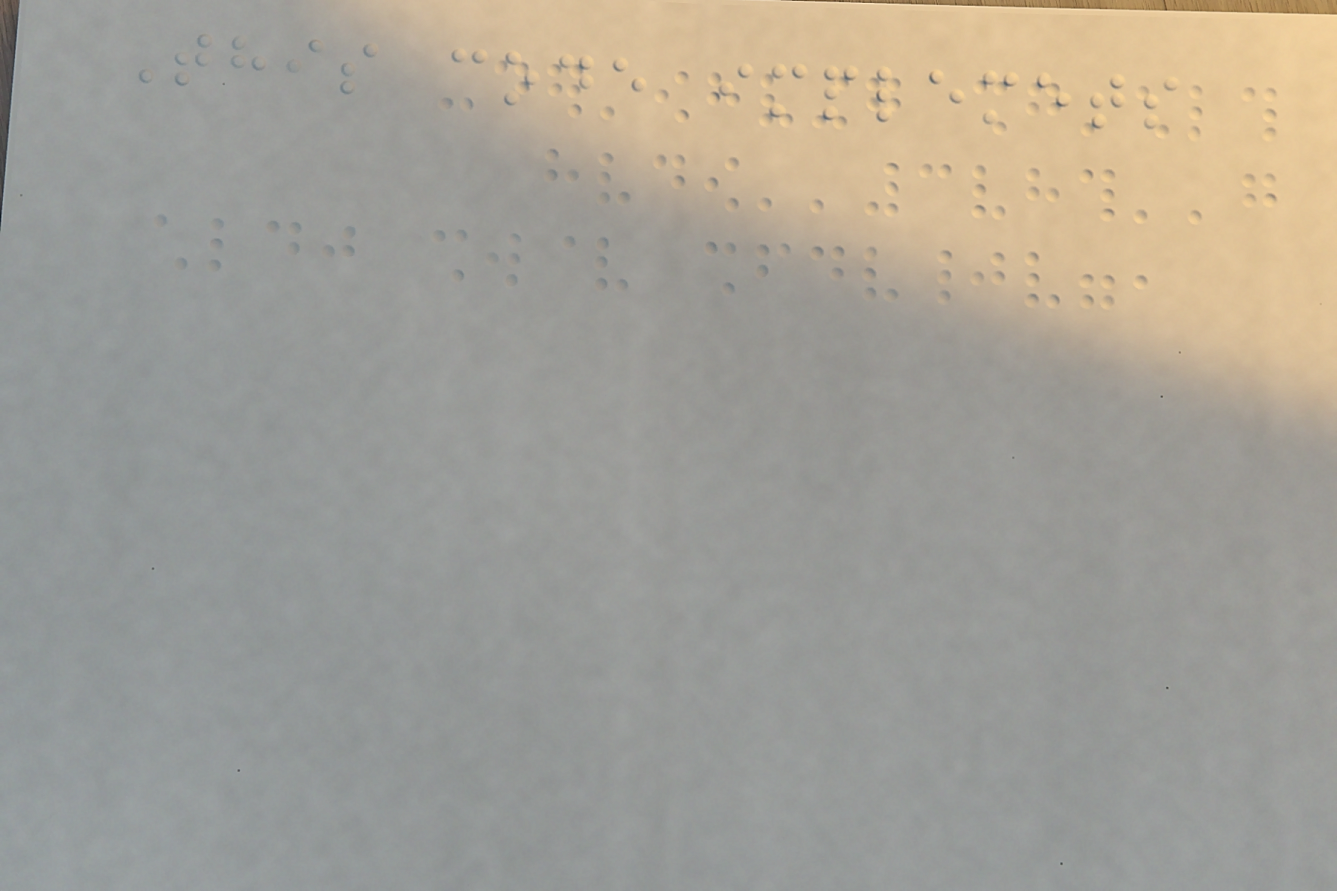This code implemets
